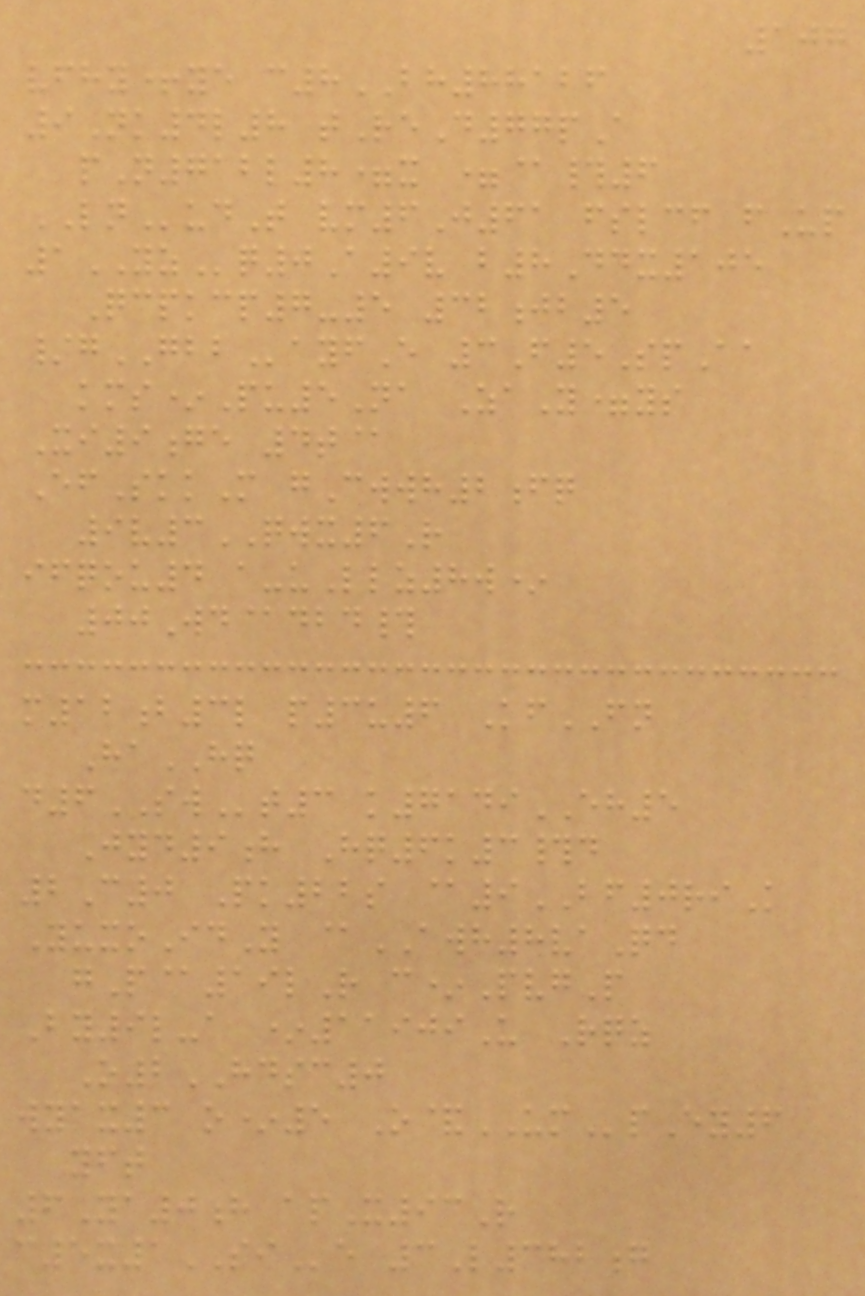107
vfhy+ye c8BH88126
9Nk4l8 tReD77pA
pN712l8=x =@#6
LNudT vm6J61 fslcf fUp
1YZq0A9v b8Ddx105
Qcpkcp7-5 32jb5
/gGBBayfE 3F5SpAa
kms*Pu5Na ZaY=ys
Xi9ge 4t@
EfSkkM gCwwh2fq
9v3QWX6R
ifqou4 a-uLlz8w*
00Wd@dbd#
m12b3l p3u6 KfFN
HaHQ
d6SWt3 k7149EH5
Jyd9h Hq6k3#d
2C0 Pk22s @9BF0riK
YuxoIdY @AWH8vaQd
gP@19lR c*PvgP
By9l-a *11909U Rqz
O2HDSC0
wyax3 o*5 O&UMpEy6
yft
6Ya0h apX93R
c5x1SIe 3L382g
